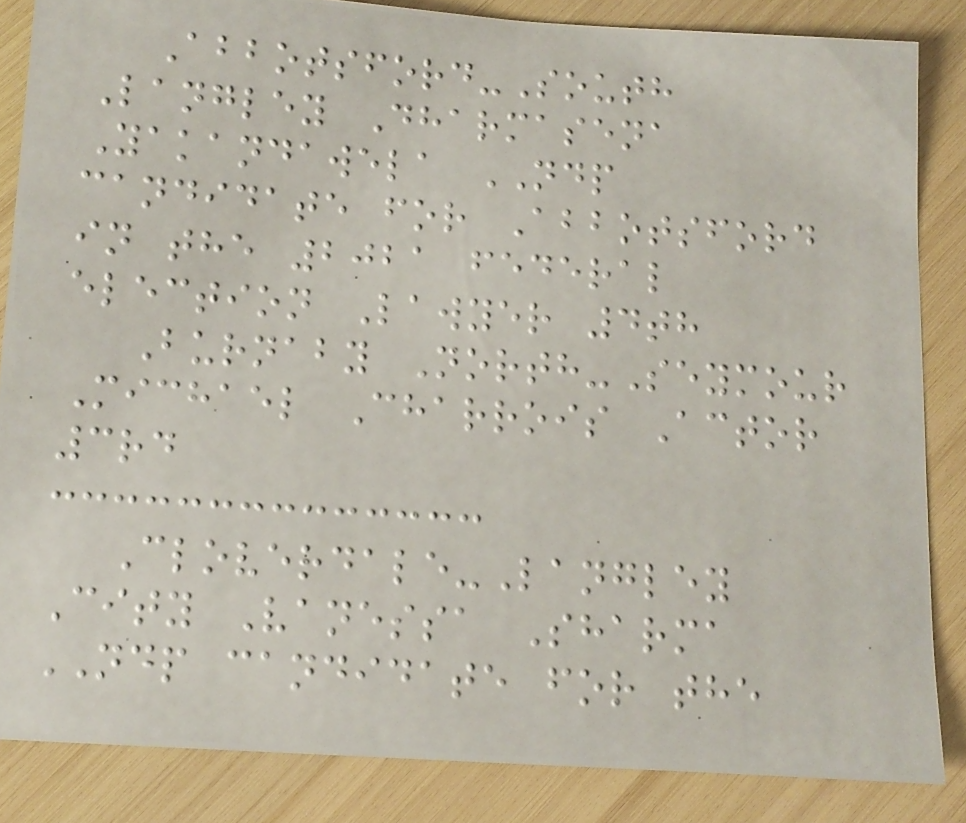Abbotsford-South
Langley Dharmasena
Yakandawela NDP
candidate for Abbotsford
in the 2021 federal
election Lawyer 4th
Burnaby North-Seymour
Michael Charrois Actor
3rd
Cloverdale-Langley
City Vanessa Sharma
NDP candidate for the
